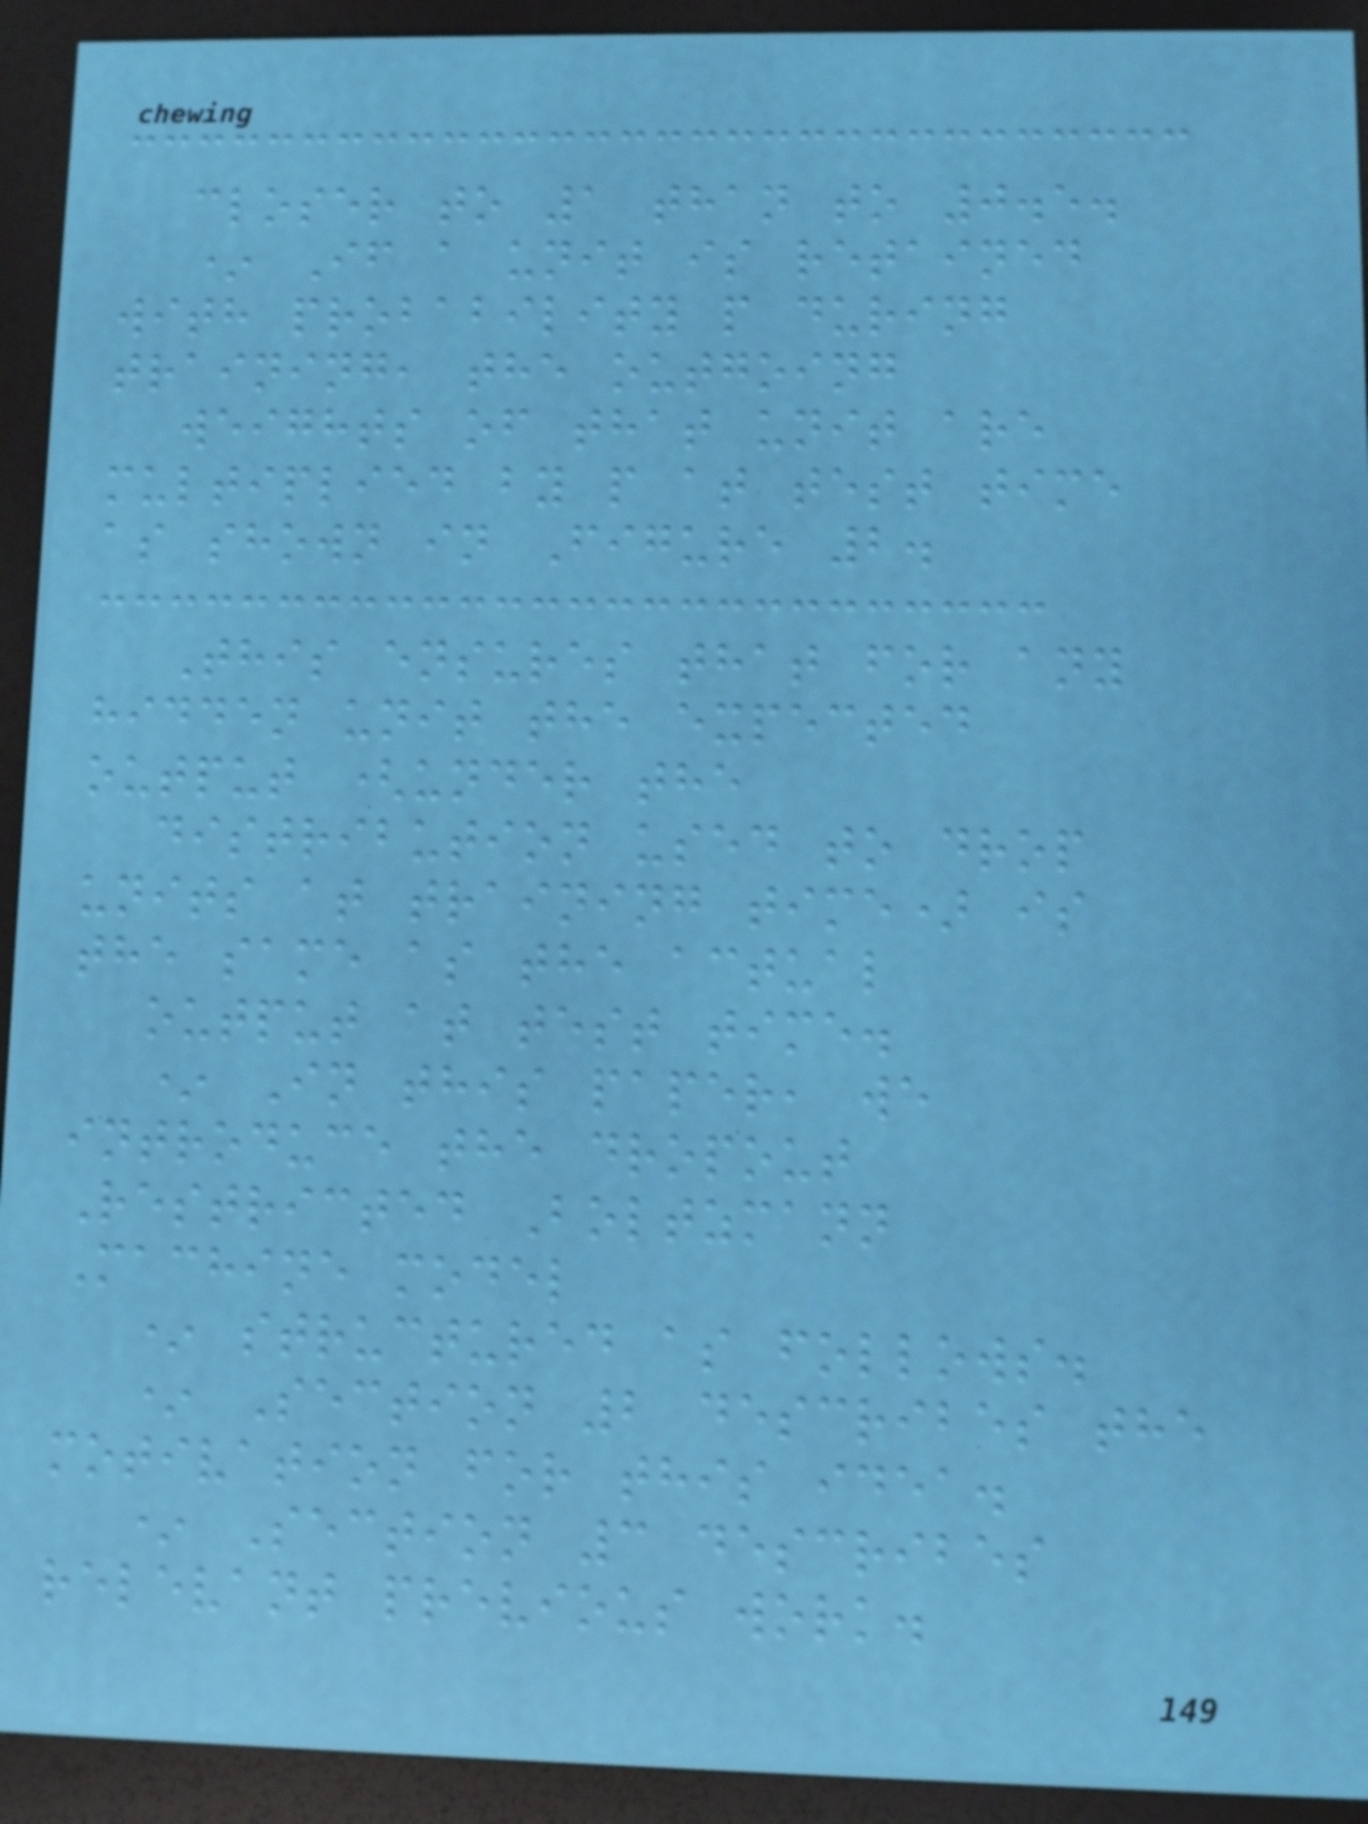closer to 1 than to 0.5.
* If a unit is retained
with probability p during
training, the outgoing
weights of that unit are
multiplied by p at test time
as shown in Figure 2.
This ensures that for any
hidden unit the expected
output (under the
distribution used to drop
units at training time) is
the same as the actual
output at test time.
* In this paper, we
introduce the dropout
Restricted Boltzmann
Machine model
* structured as follows.
* Section 2 describes the
motivation for this idea.
* Section 3 describes
relevant previous work.
